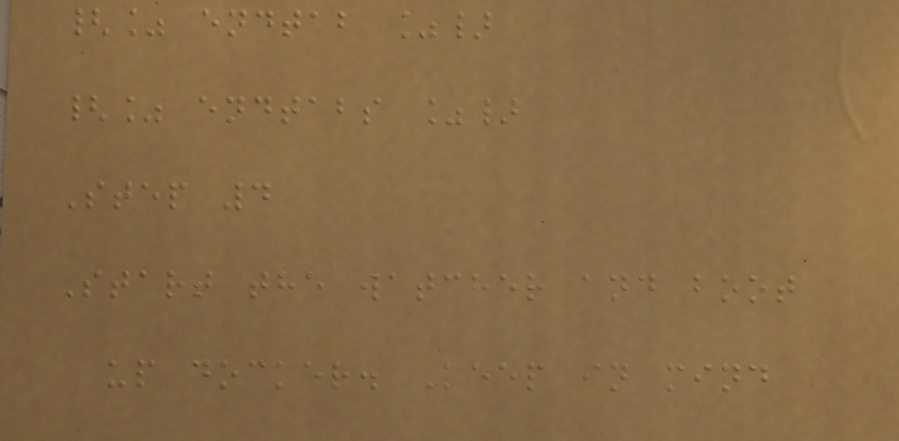{% endtab %}
{% endtabs %}
Step 4
Start the watcher and boot
up docker. Keep in mind
